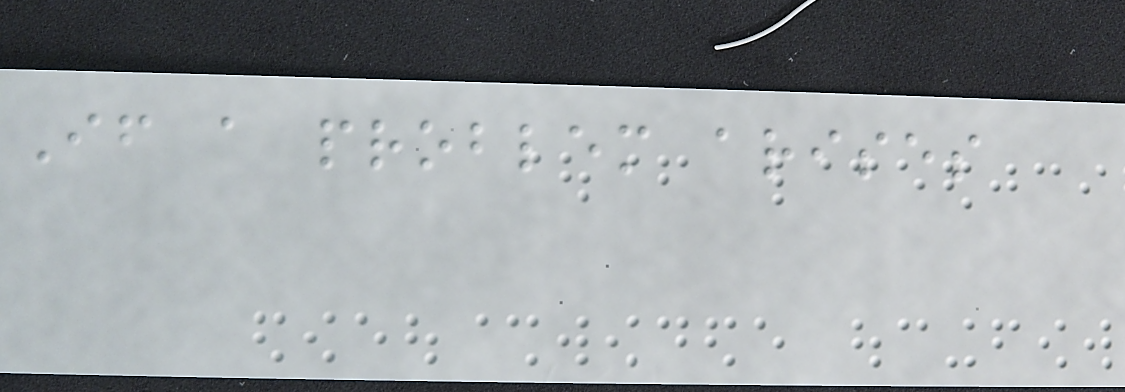If a problem arises
